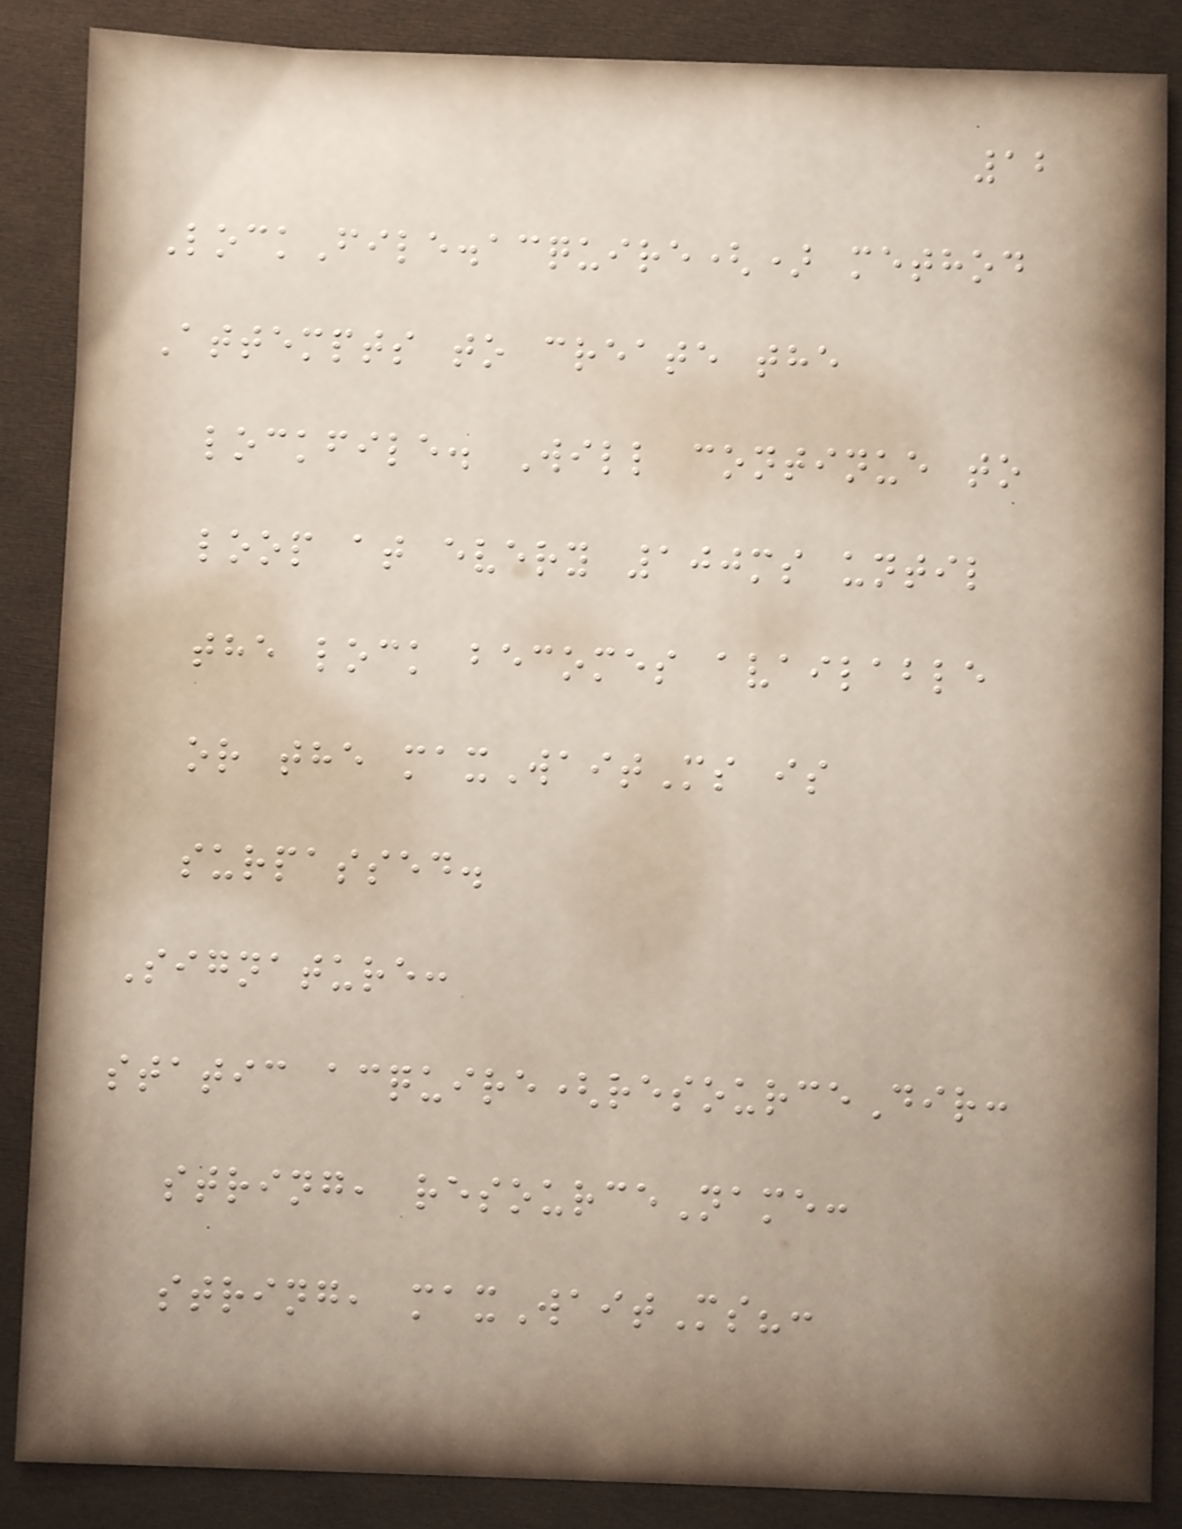12
LockFile.acquire() method
Attempts to create the
lockfile. Will continue to
loop at every 100ms until
the lock becomes available
or the maxWaitMs is
surpassed.
Signature:
static acquire(resourceDir:
string, resourceName:
string, maxWaitMs?:
